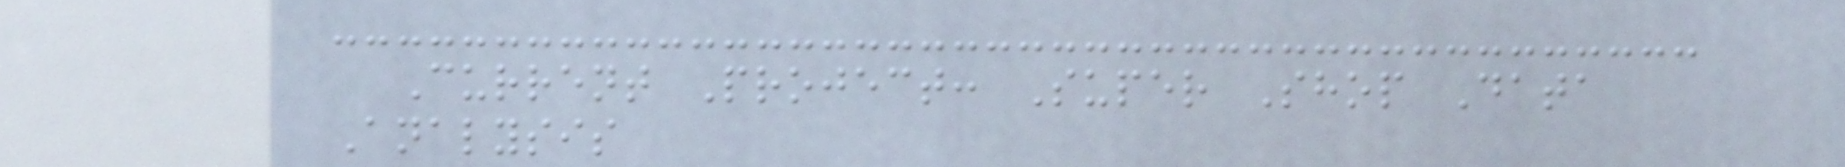Current Project: Super Shop Data
Analysis
